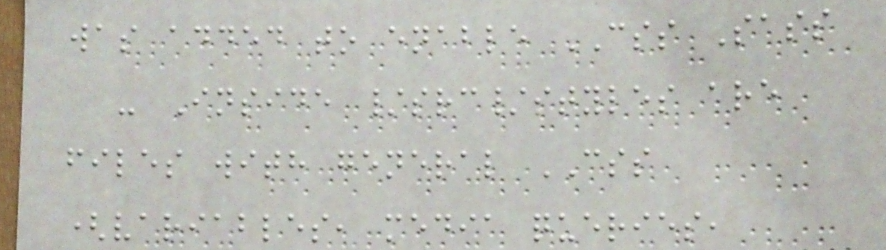was added to enable CSS Sass
- Inside /src/styles are
files with general CSS
(variables, media queries,
